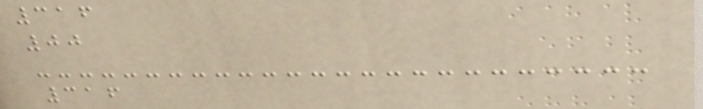316
00
316
